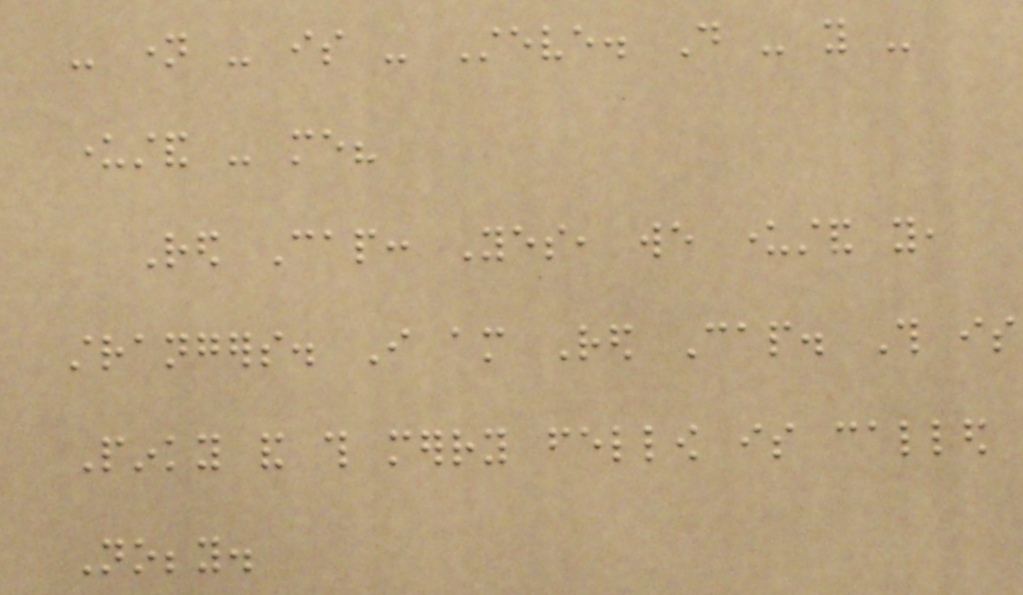- name - is - Steve. Do - you -
understand - me?
Red Cap: Yes, we understand you,
strangers. I am Red Cap. This is
Pinky and this merry fellow is called
Nobby.
